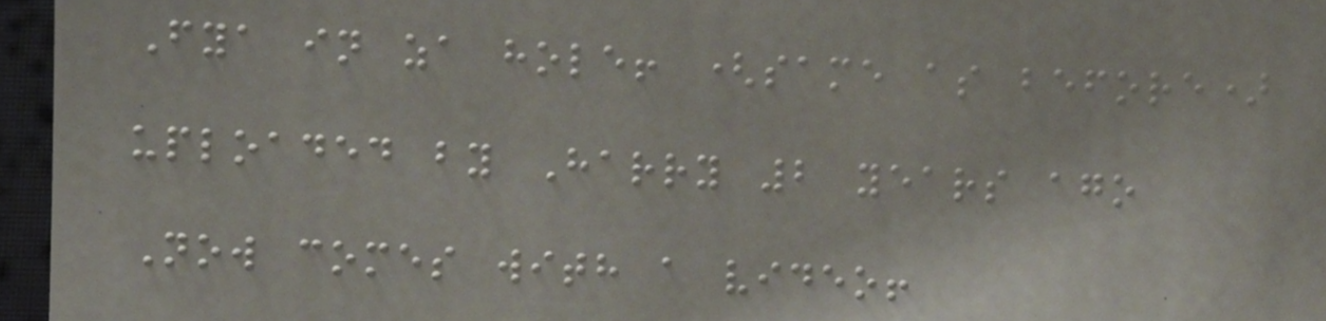Fya in za hole! (same as before)
uploaded by Harry 2 years ago
Now comes with a video!
